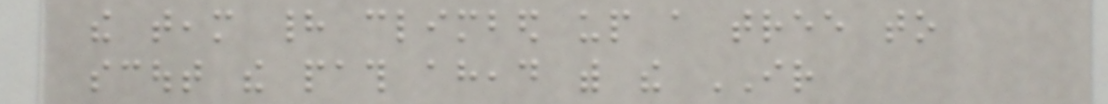the team had climbed up a tree to
scout the path ahead with the IR
